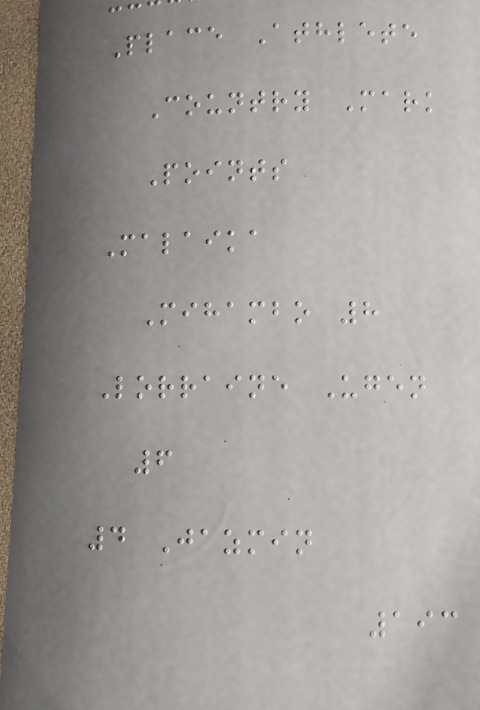Place Athlete
Country Mark
Points
Malaika
Mihambo 8
Lorraine Ugen
6
4 Jazmin
193
